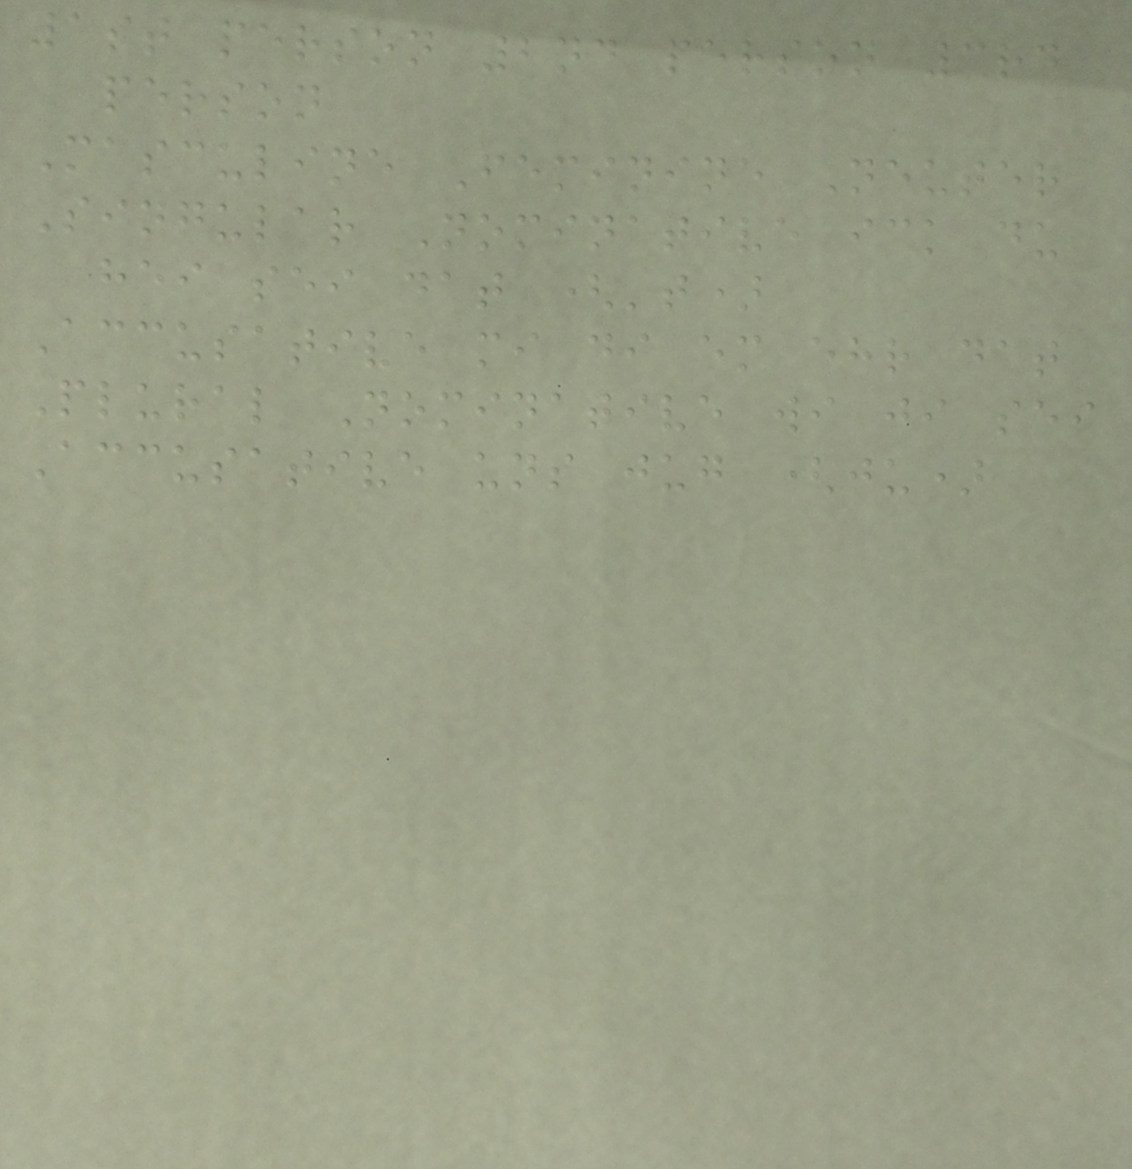1st person 2nd person 3rd
person
Masculine Feminine Neuter
Singular Nominative ick du
hei sei dat ('t)
Accusative mi di em ehr dat
Plural Nominative wi ji sei
Accusative uns jug (ju)
